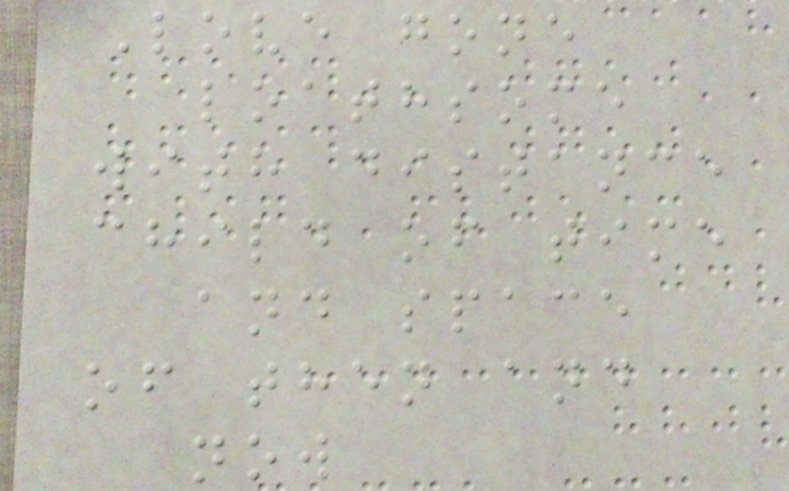Love gone
loathsome
with distance
child of time
and space
of then and
now
